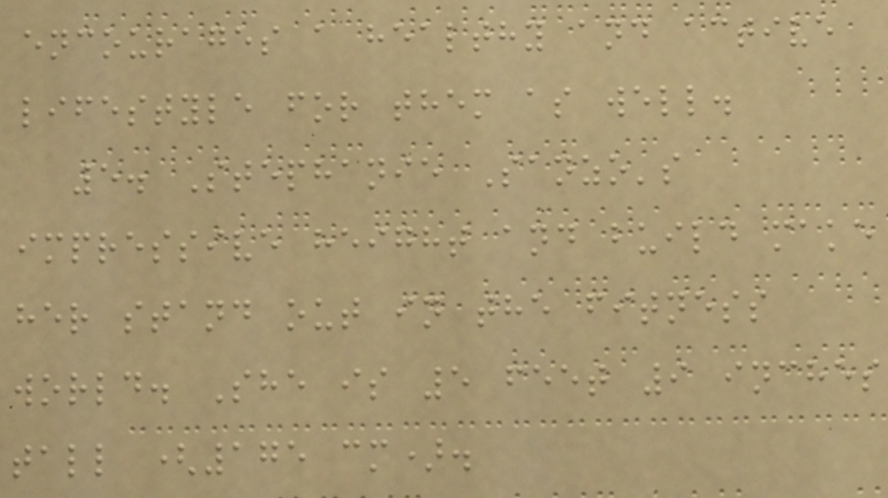encourages a healthy and active
lifestyle for them as well.
5. Stephanie Sanzo's
impressive height and build make
her stand out in the fitness
world. She is 5 feet 9 inches
tall (175 cm).
